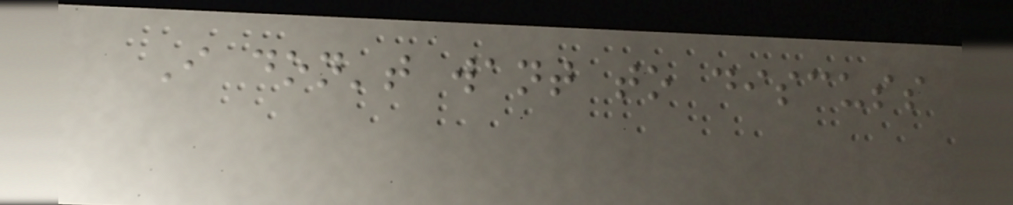I don't want to discuss
